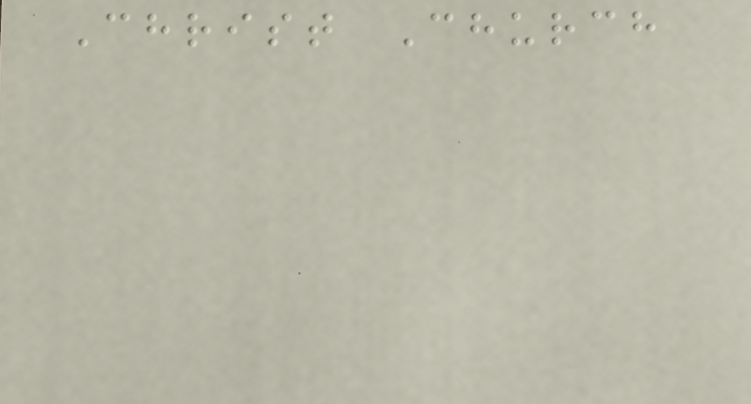Christ Church
